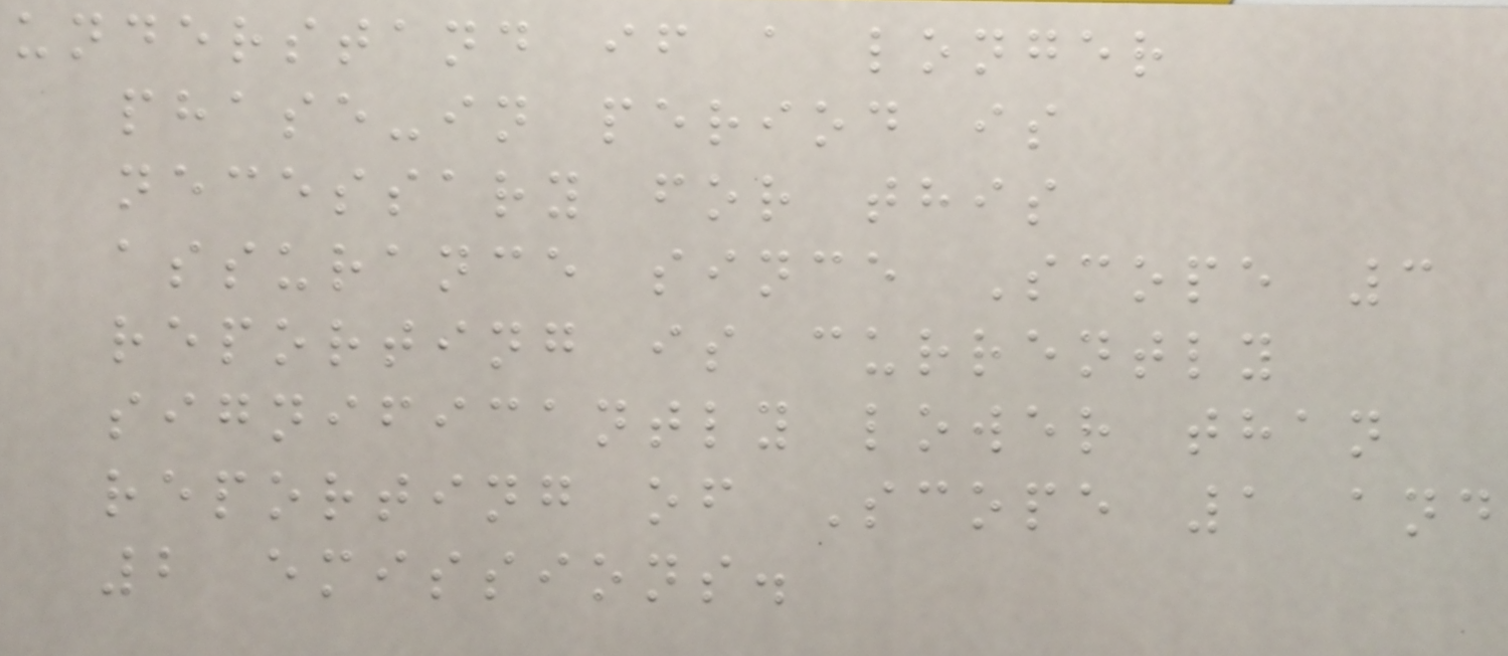understand if a longer
phase-in period is
necessary for this
assurance since Scope 3
reporting is currently
significantly lower than
reporting of Scope 1 and
2 emissions.
